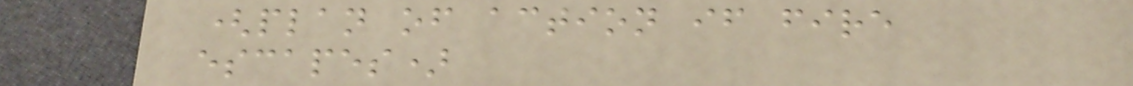(plan of action if fire
escapes)
